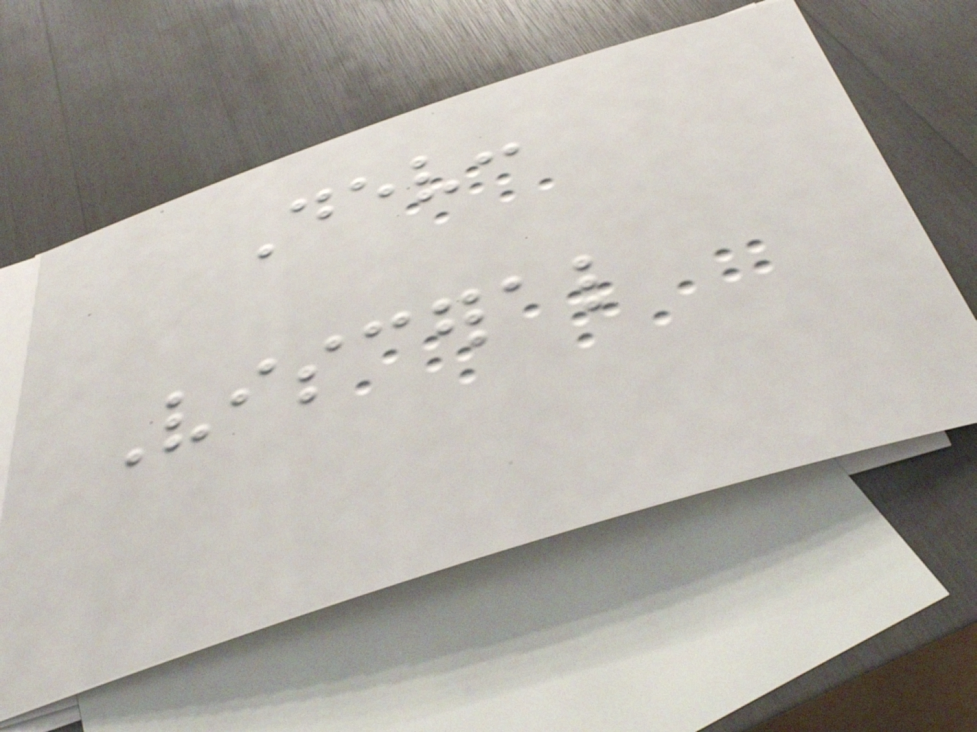Dev:
Visceral
